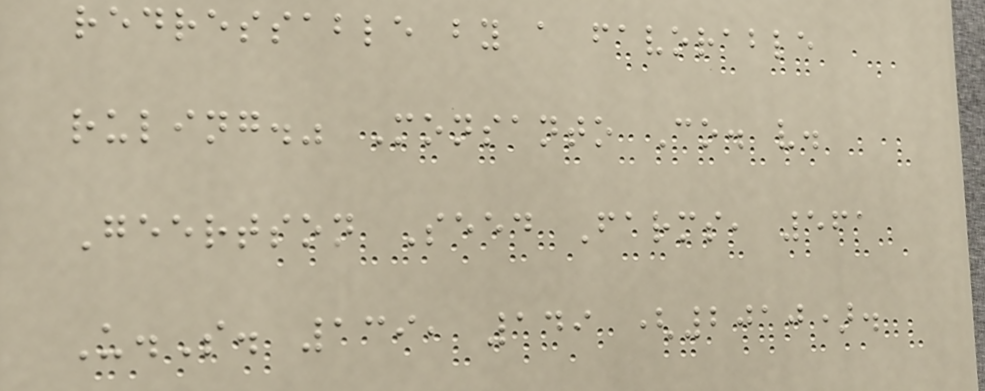redressable by a favorable
ruling." Monsanto Co. v.
Geertson Seed Farms, 561
U.S. 139, 149 (2010).
